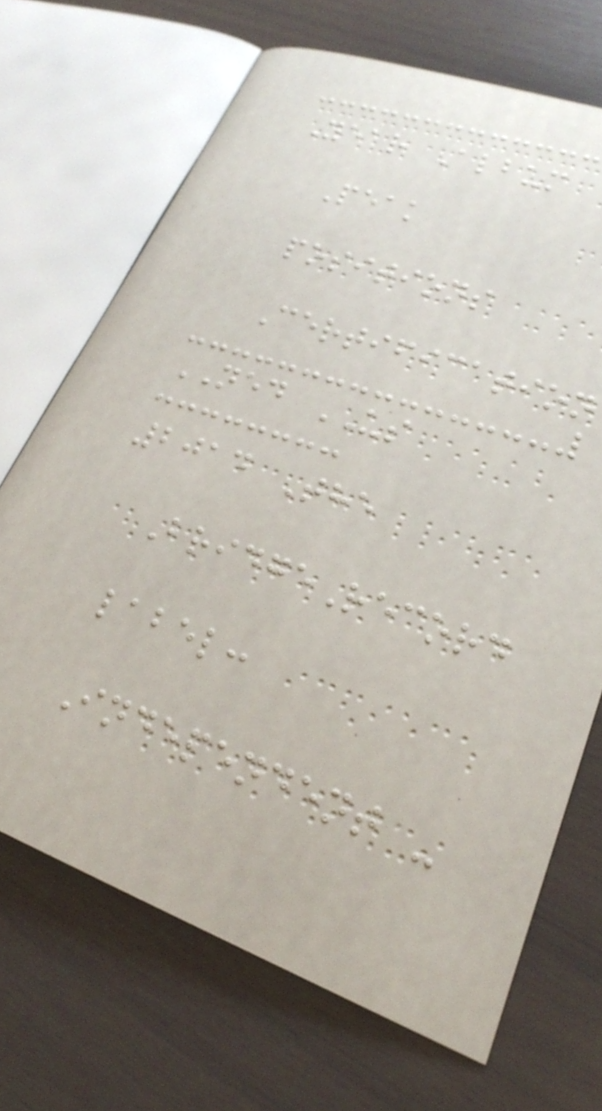Year Album
Peak
positions
Certification
NED US
2014 The
BridgeRecord
label:
Independent -
